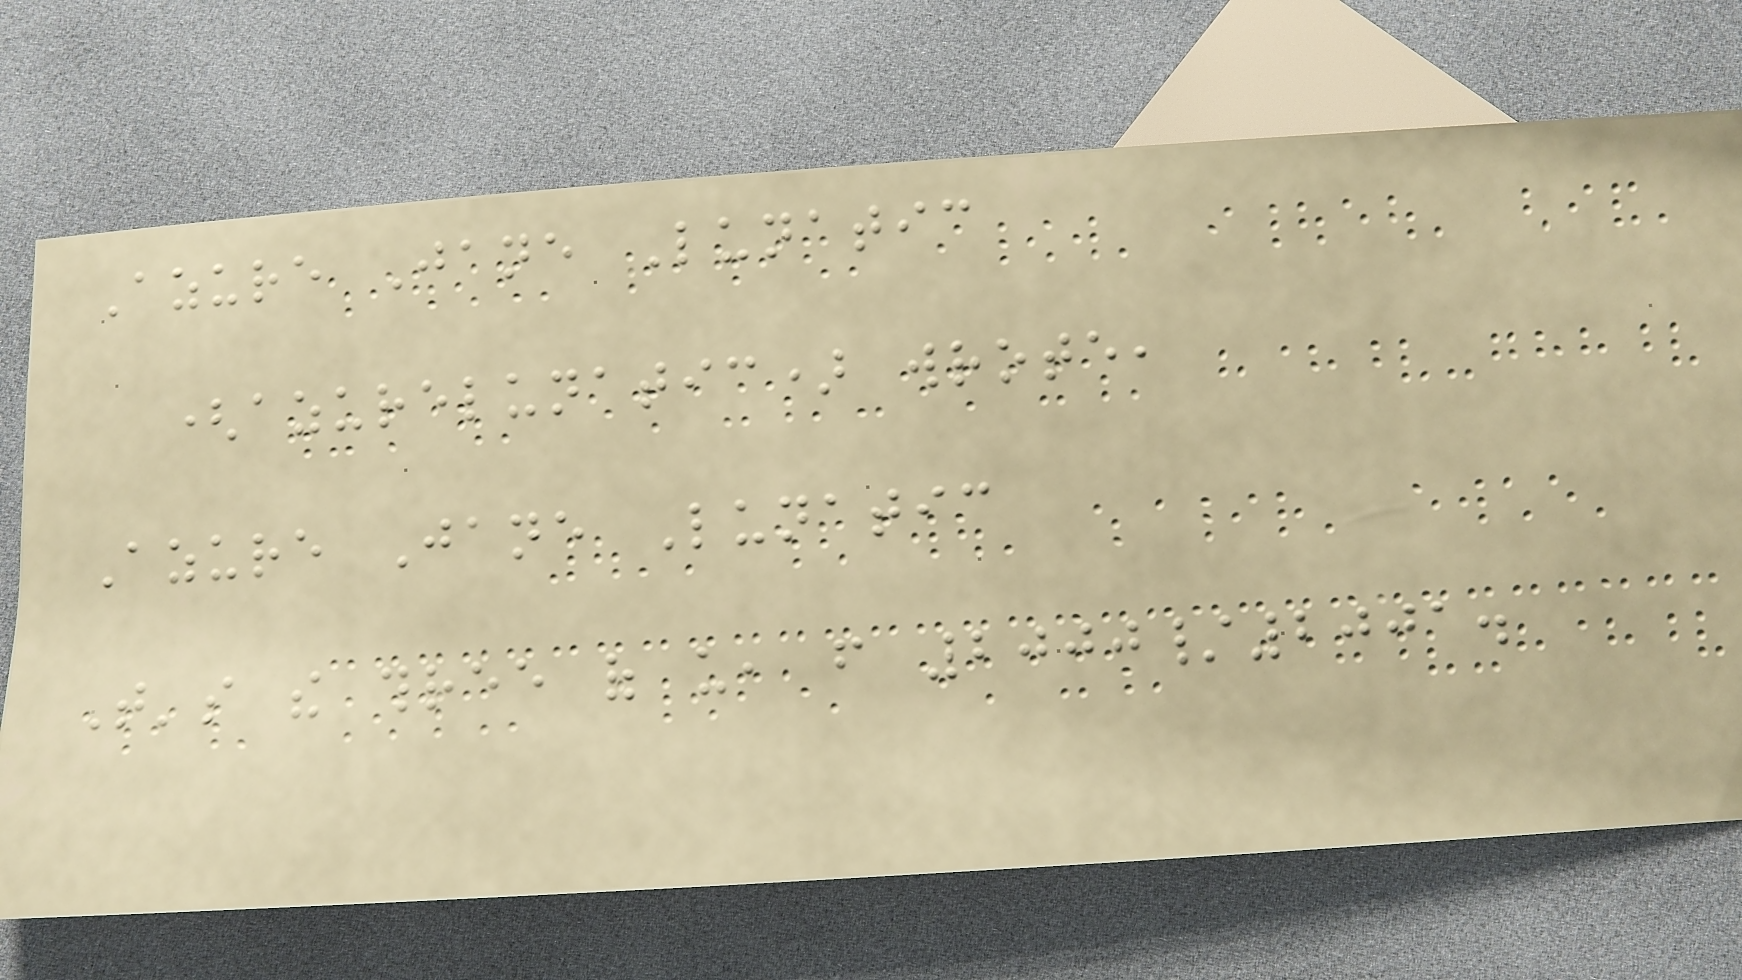Azure Jane Lunatic
(azurelunatic) wrote,
Azure Jane Lunatic
That's the three of us, from 2000/2001.
